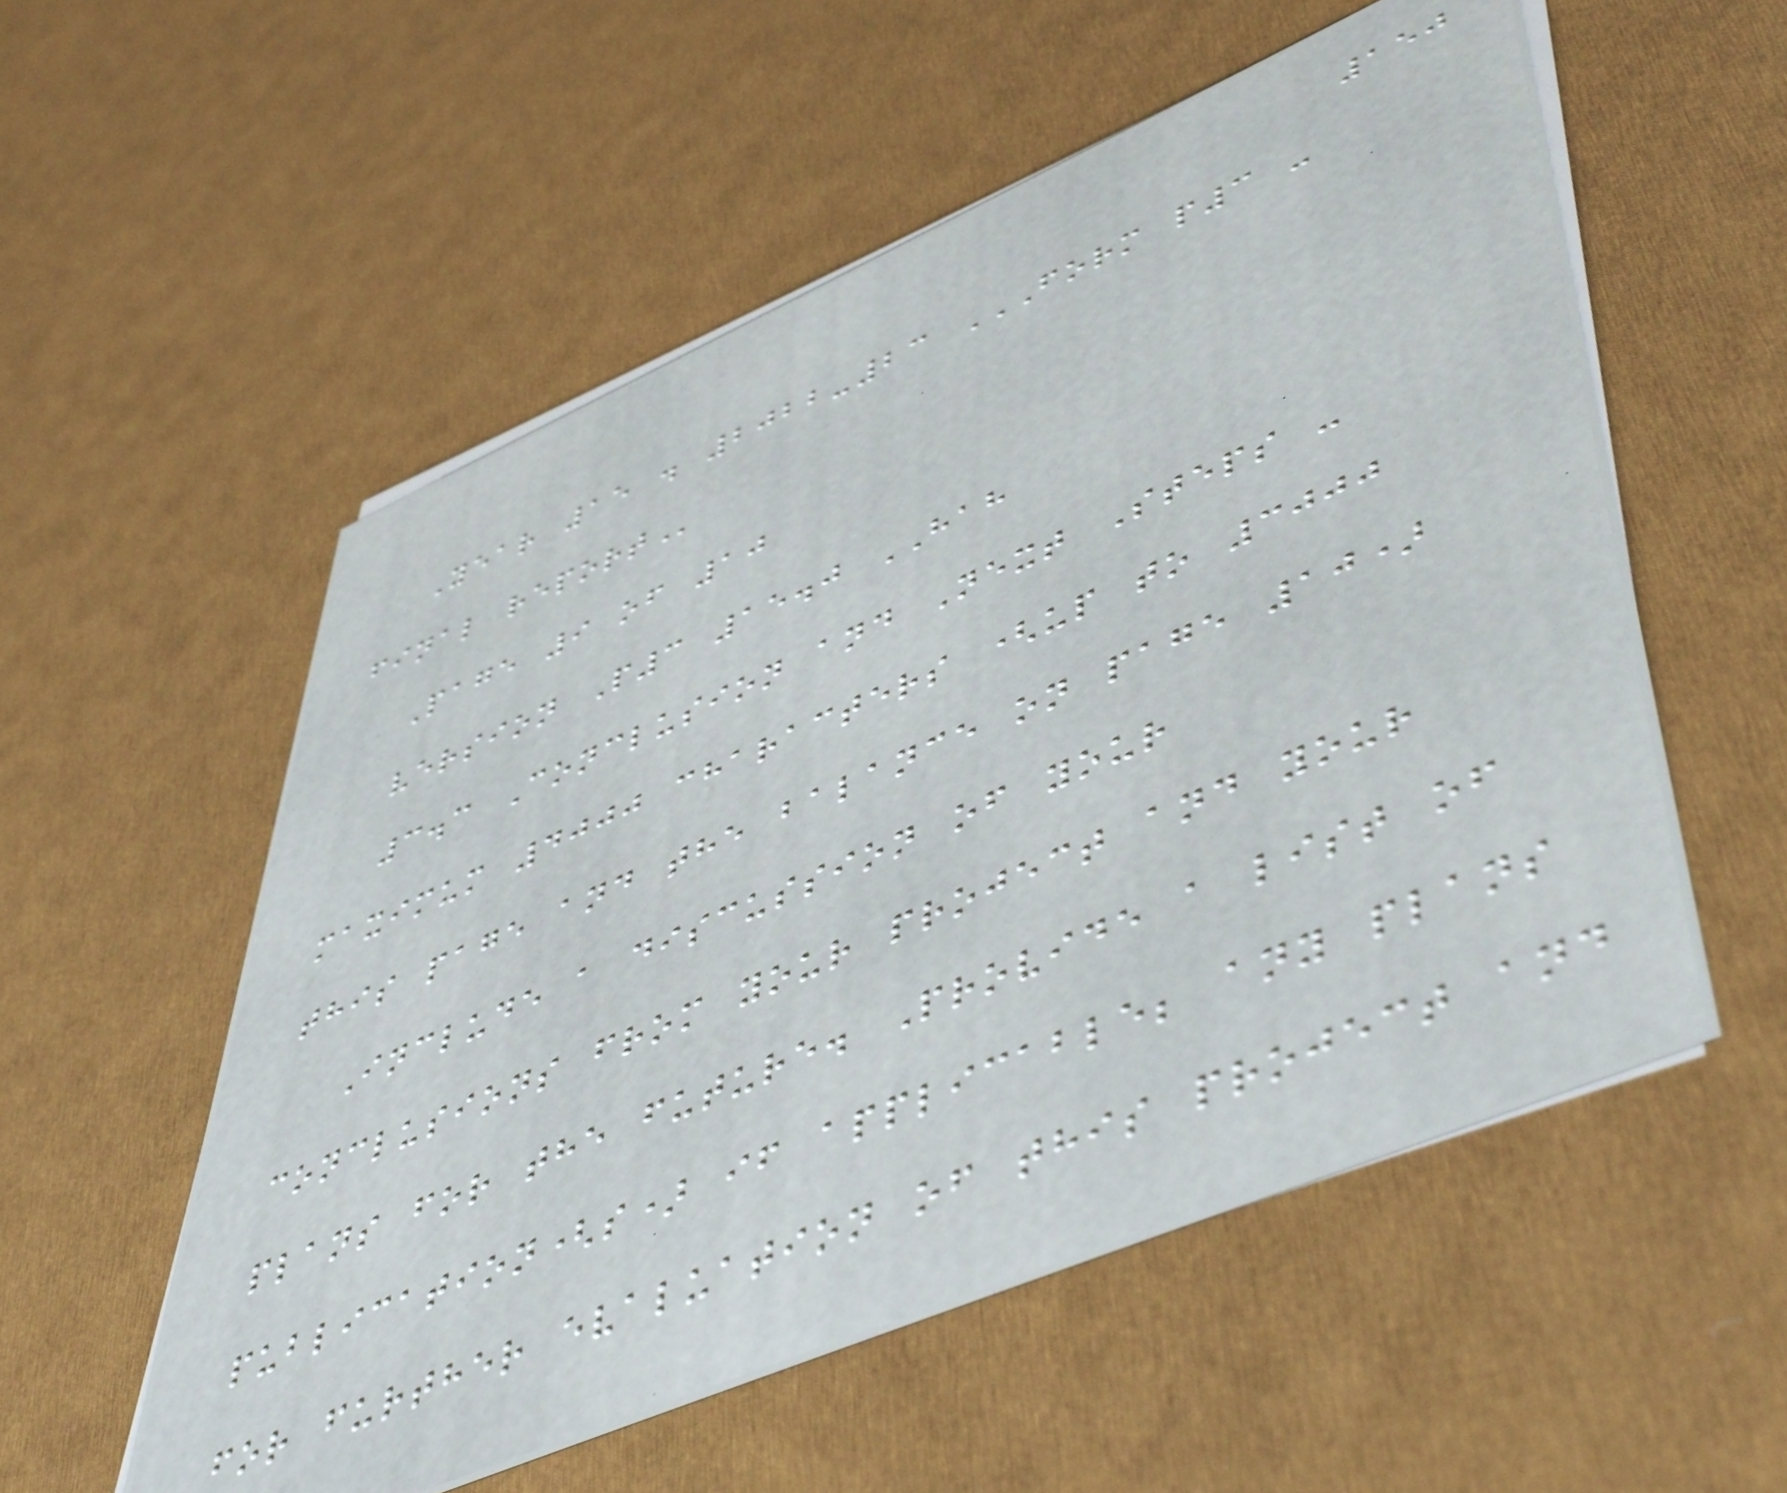150
Year 15 . 2022-23 FORM P3 -
FINAL REPORT
Page 9 of 10
version P3 15.0 HAH
3.3 Conclusion and Next Steps -
maximum 4000 characters (up to 3000
this page and the balance on page 10)
Include a discussion of your
conclusions from your project and your
plans for the future. Provide a list of
publication(s) if applicable; any plans
for further evaluation of this project and
